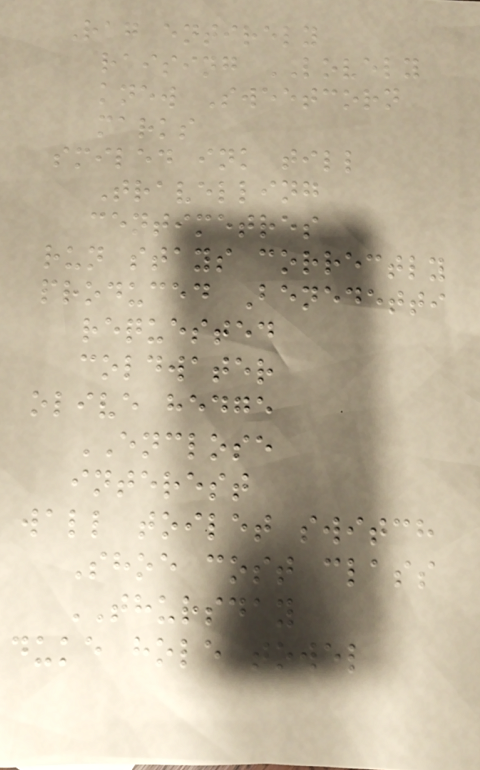Rag entirely
raising LOVELY
knew Sweetcorn
marks
smiled ink till
Travelling
centimetres
run stays correctly
produced Benedetti
requested
coldwater
olive hedge
ENCLOSE
interest
wall toilet switch
Shoe cost class
THURSDAY
duke hole towel
